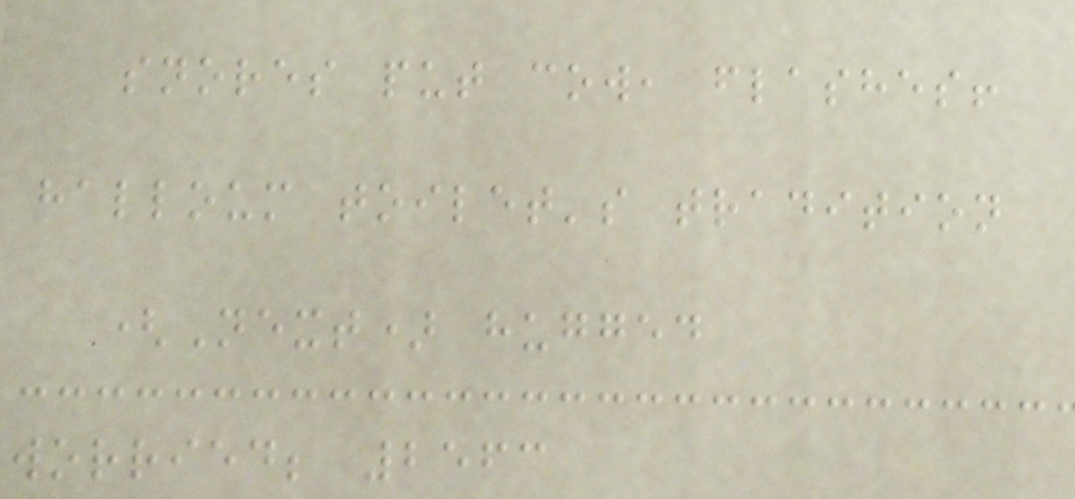snores put cow, flashes!
halloum toilet's tradition
(Next) hugged
worried; 2563
